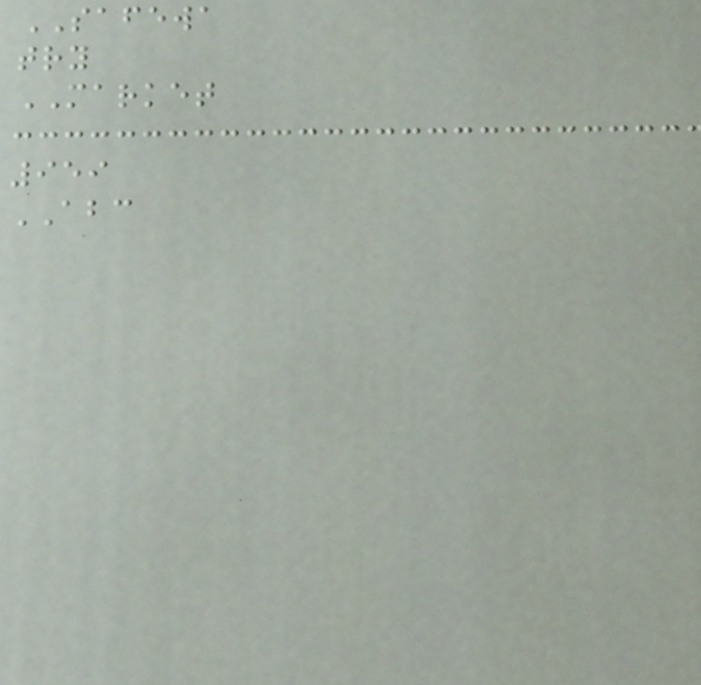SAFEWA
try
MARKET
959
ABC
